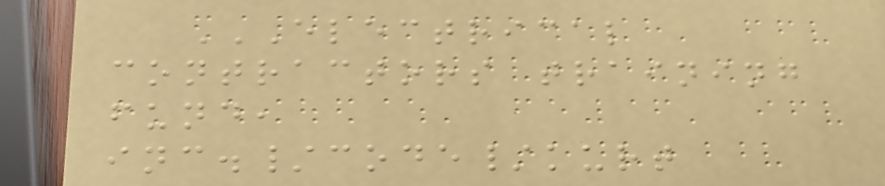ELECTRICAL
CONTRACTORS TRAINING
FUND,
INC./CODE/KURT
